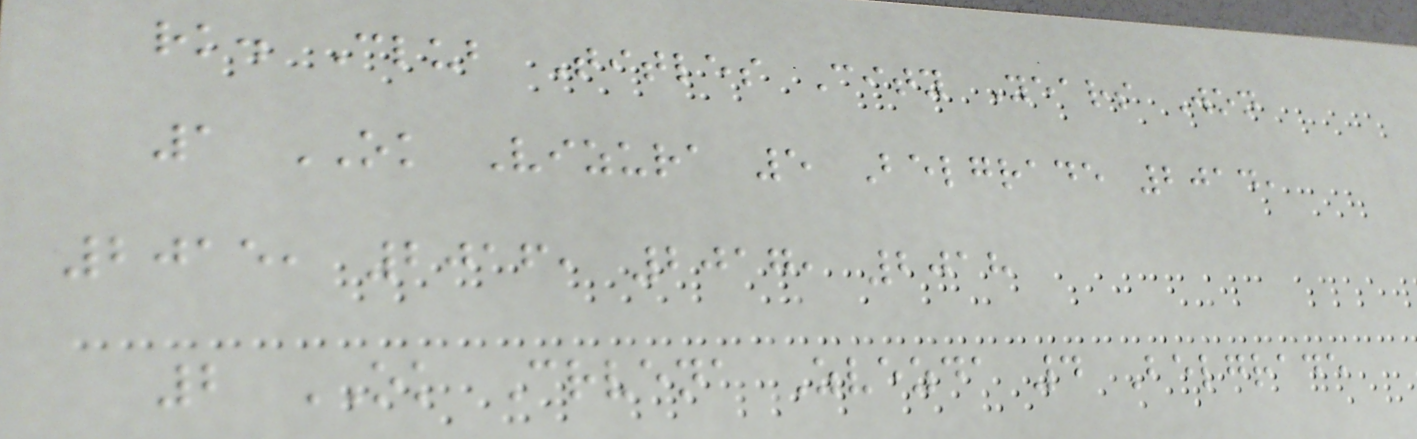rk. Club Titles City Years Won
1 OK Vizura 5 Belgrade 2014,
2015, 2016, 2017, 2018
2 OK Crvena Zvezda 4 Belgrade
